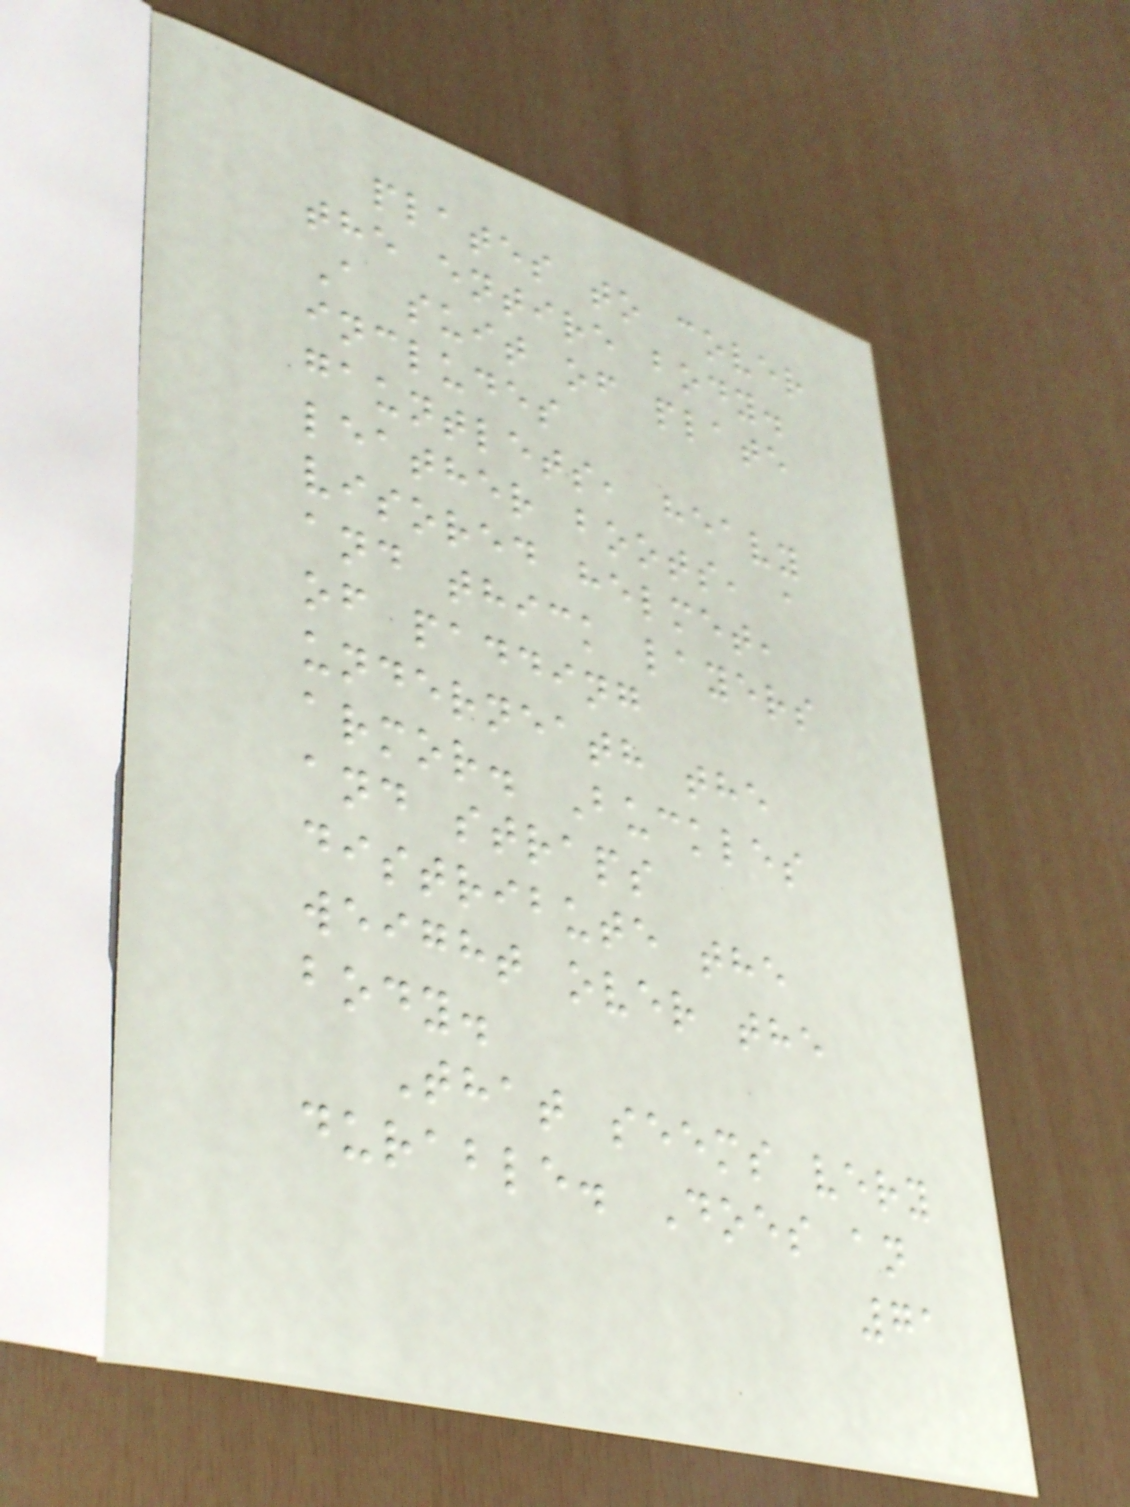plates to cover
the entire body.
A suit of plate
includes
gauntlets, heavy
leather boots, a
visored helmet,
and thick layers
of padding
underneath the
armor. Buckles
and straps
distribute the
weight over the
body.
That seems very
durable. Does an
71
